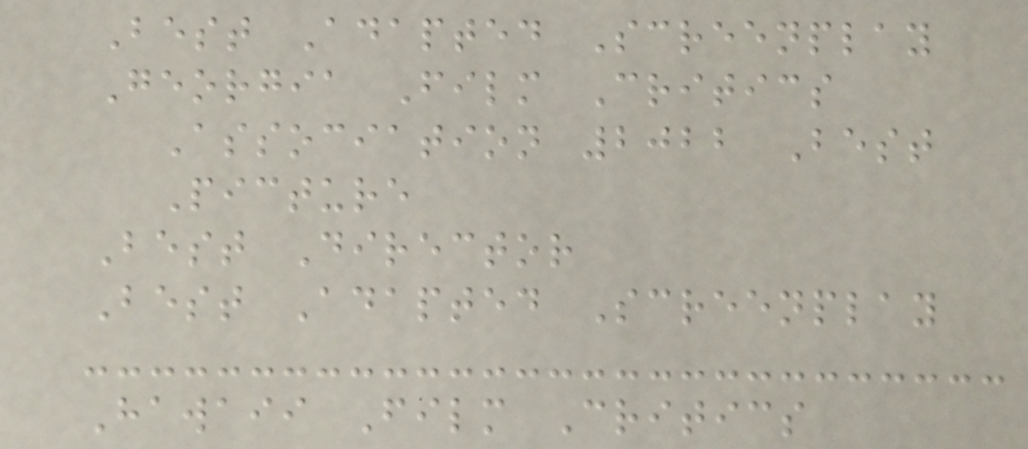Best Adapted Screenplay
Georgia Film Critics
Association 2022 Best
Picture
Best Director
Best Adapted Screenplay
Hawaii Film Critics
